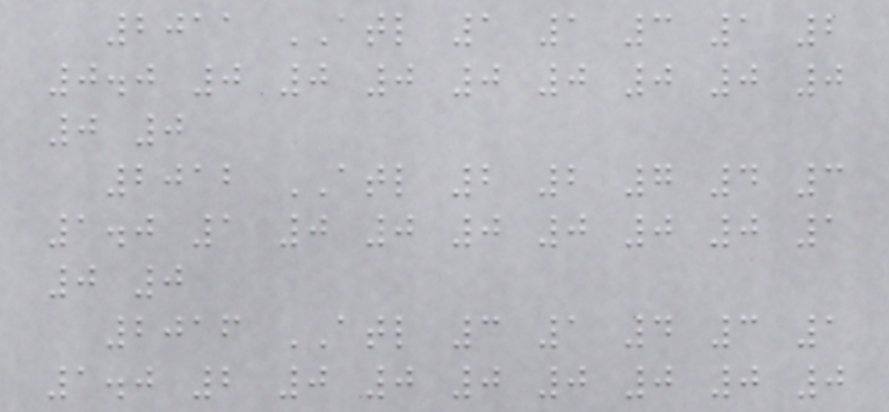2011 ATL 1 1 3 1 2
0.0 0 0 0 0 0 0 0 0
0 0
2012 ATL 2 2 7 4 3
1.0 1 0 0 0 0 0 0 1
0 0
2016 ATL 3 1 4 3 1
1.0 2 0 0 0 0 0 0 0
